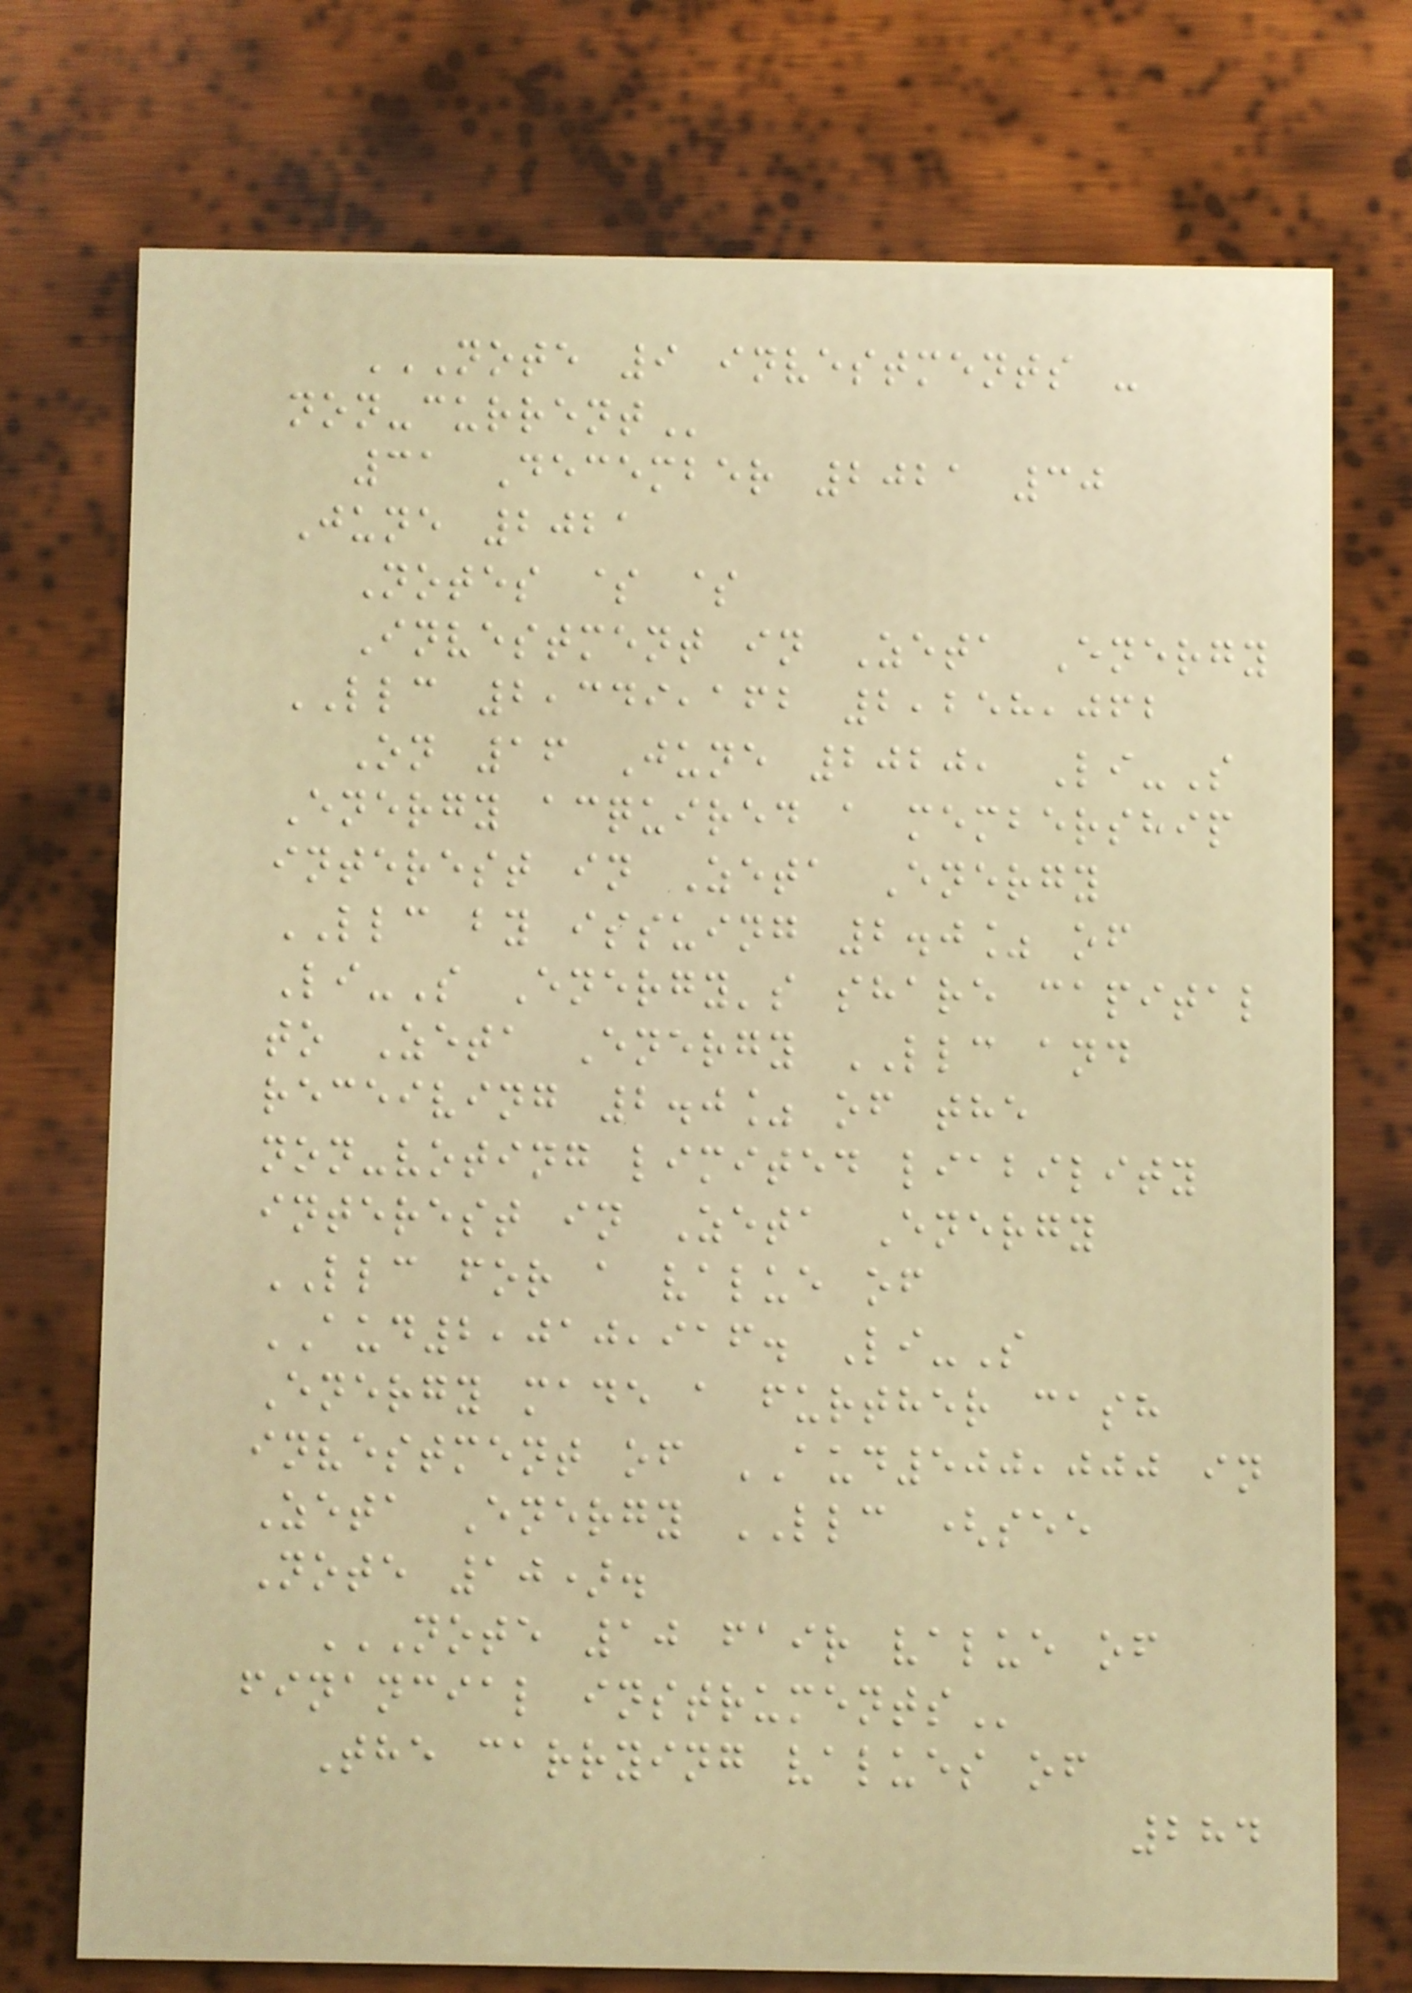NOTE 9 INVESTMENTS -
NON-CURRENT
31 December 2021 30
June 2021
Notes $ $
Investment in Zeta Energy
LLC 2,349,162 2,258,062
On 16 June 2020, Li-S
Energy acquired a membership
interest in Zeta Energy
LLC by issuing 2.0% of
Li-S Energy's share capital
to Zeta Energy LLC and
receiving 2.0% of the
non-voting limited liability
interest in Zeta Energy
LLC for a value of
AUD2,010,916. Li-S
Energy made a further cash
investment of AUD500,000 in
Zeta Energy LLC (see
Note 10).
NOTE 10 FAIR VALUE OF
FINANCIAL INSTRUMENTS
The carrying values of
284
